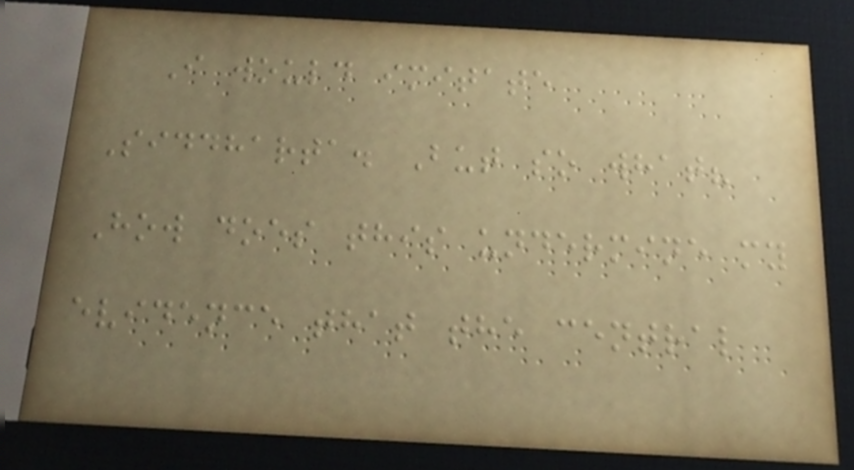I would imitate
Siddharta. But so what?
How does this undermine my
evidence that the central
